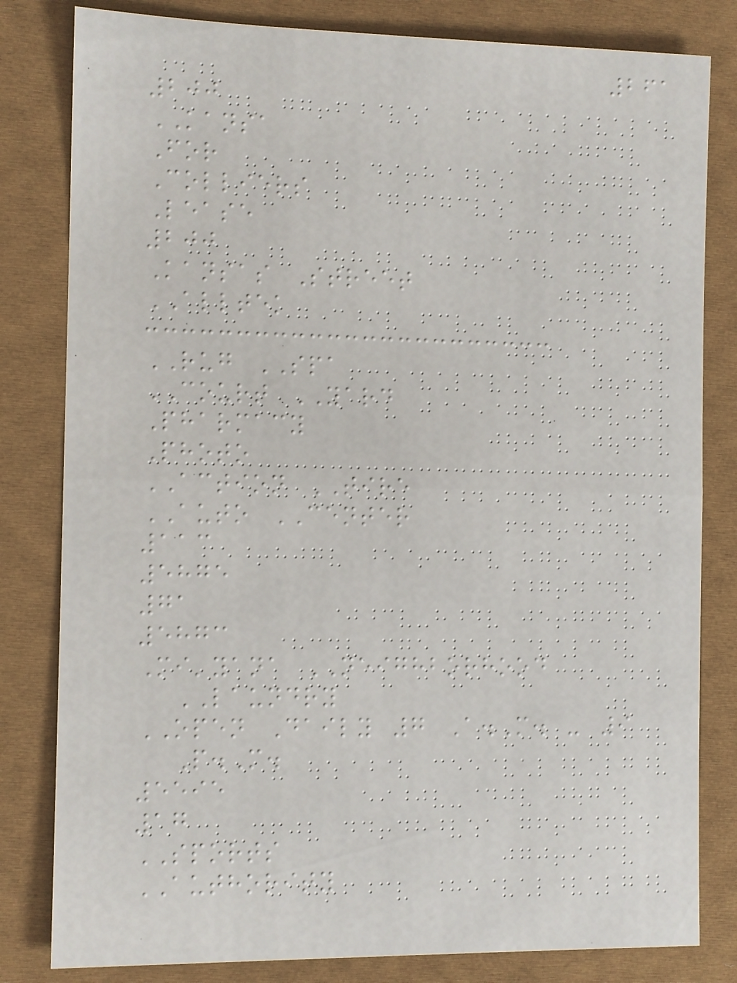261
200
KANSA
For
Colliers
Lease
200
Kansas Street
ALLTEK
RUG SPA
COURT YARD
Pharmacy
Photo
ACTION TIRE
AUTO CENTER
113
5875
71
5873
Mi'yana NEIGHBORHOOD
LAUNDRY
OPEN Daily 7 A.M. - 9
P.M.
5595
17
SPORTS
AUTHORITY
